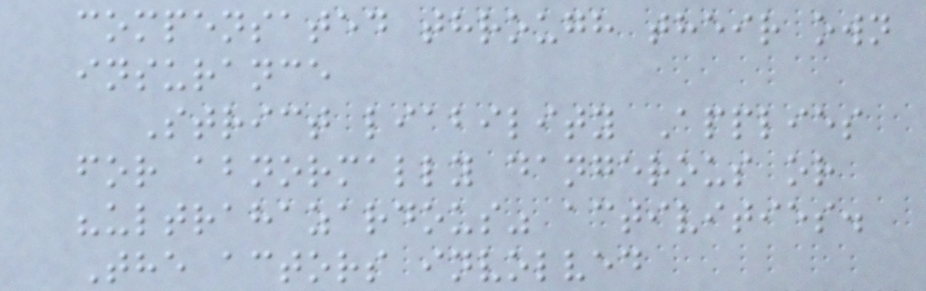compensated through their own
insurance
Strict liability Applies
for abnormally dangerous or
"ultrahazardous" activities.
The actors involved
